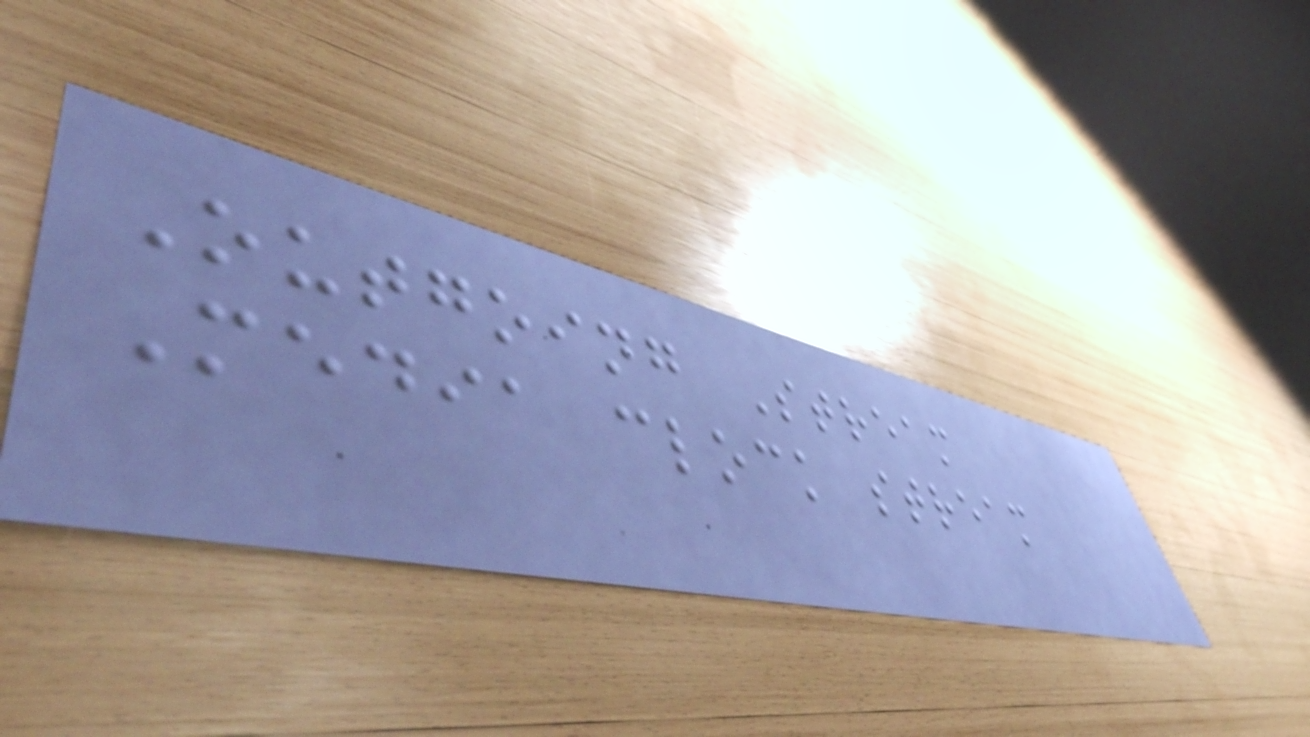Outgoing Stream
Media clock stream
